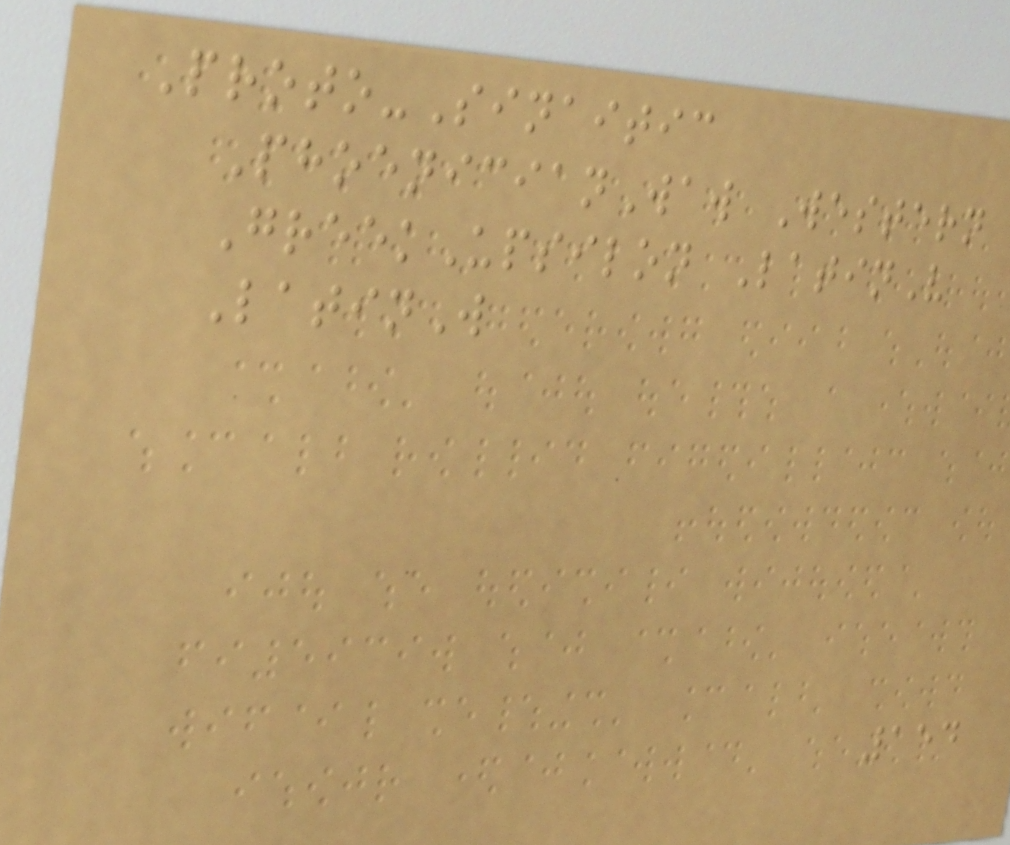Proto-Sinaitic
PhoenicianWaw Western
GreekUpsilon LatinV
LatinW
154
